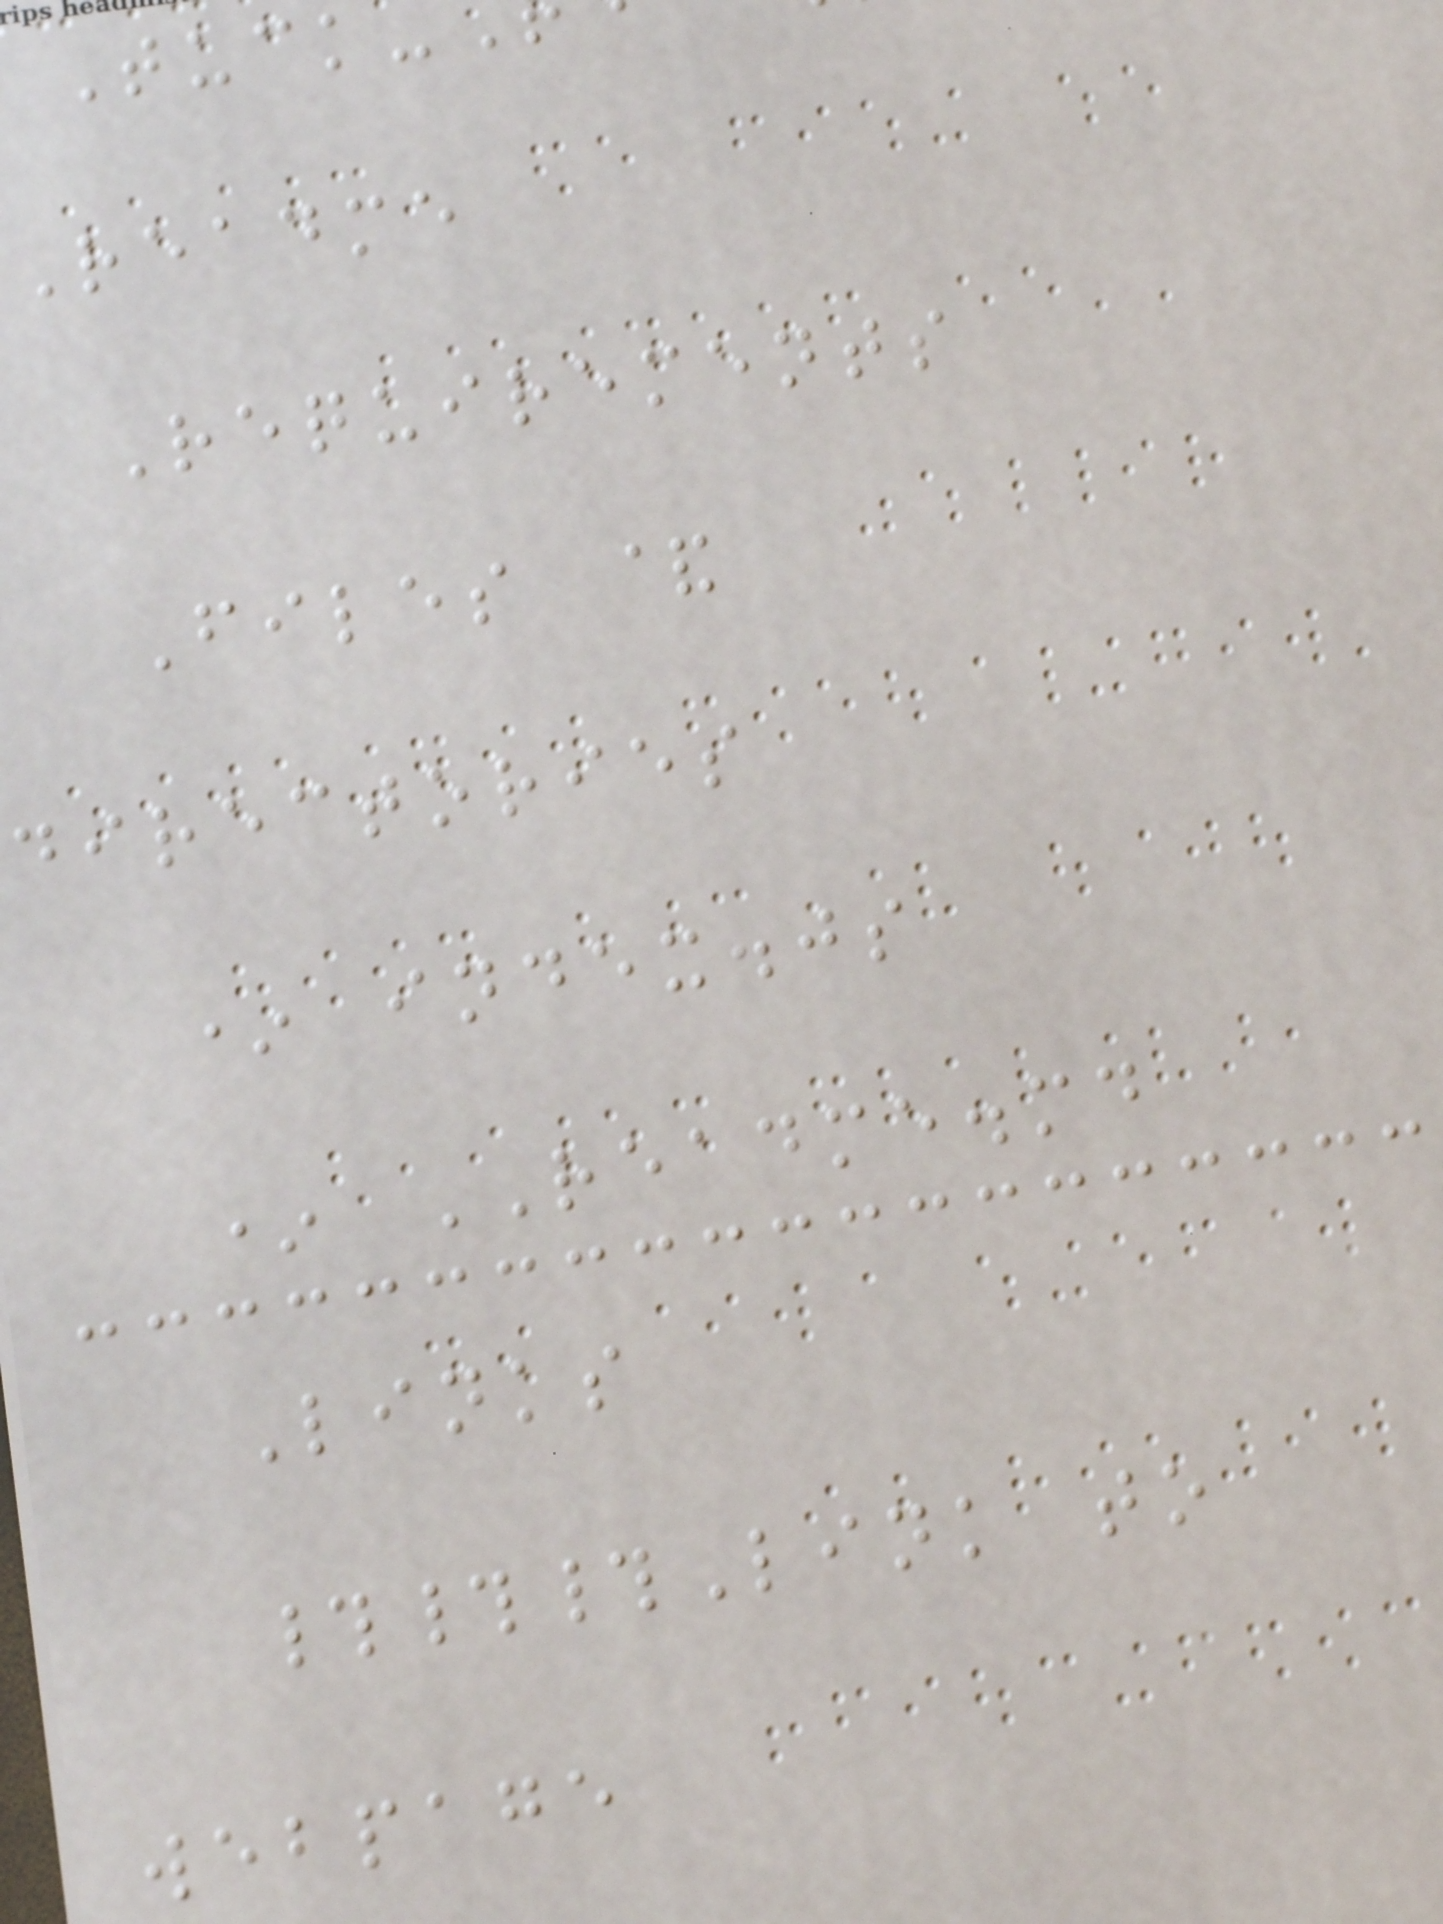Tuck
readme
Requirements
Files &
directories
* index.js
* README.md
Links
###Link to
webpage
